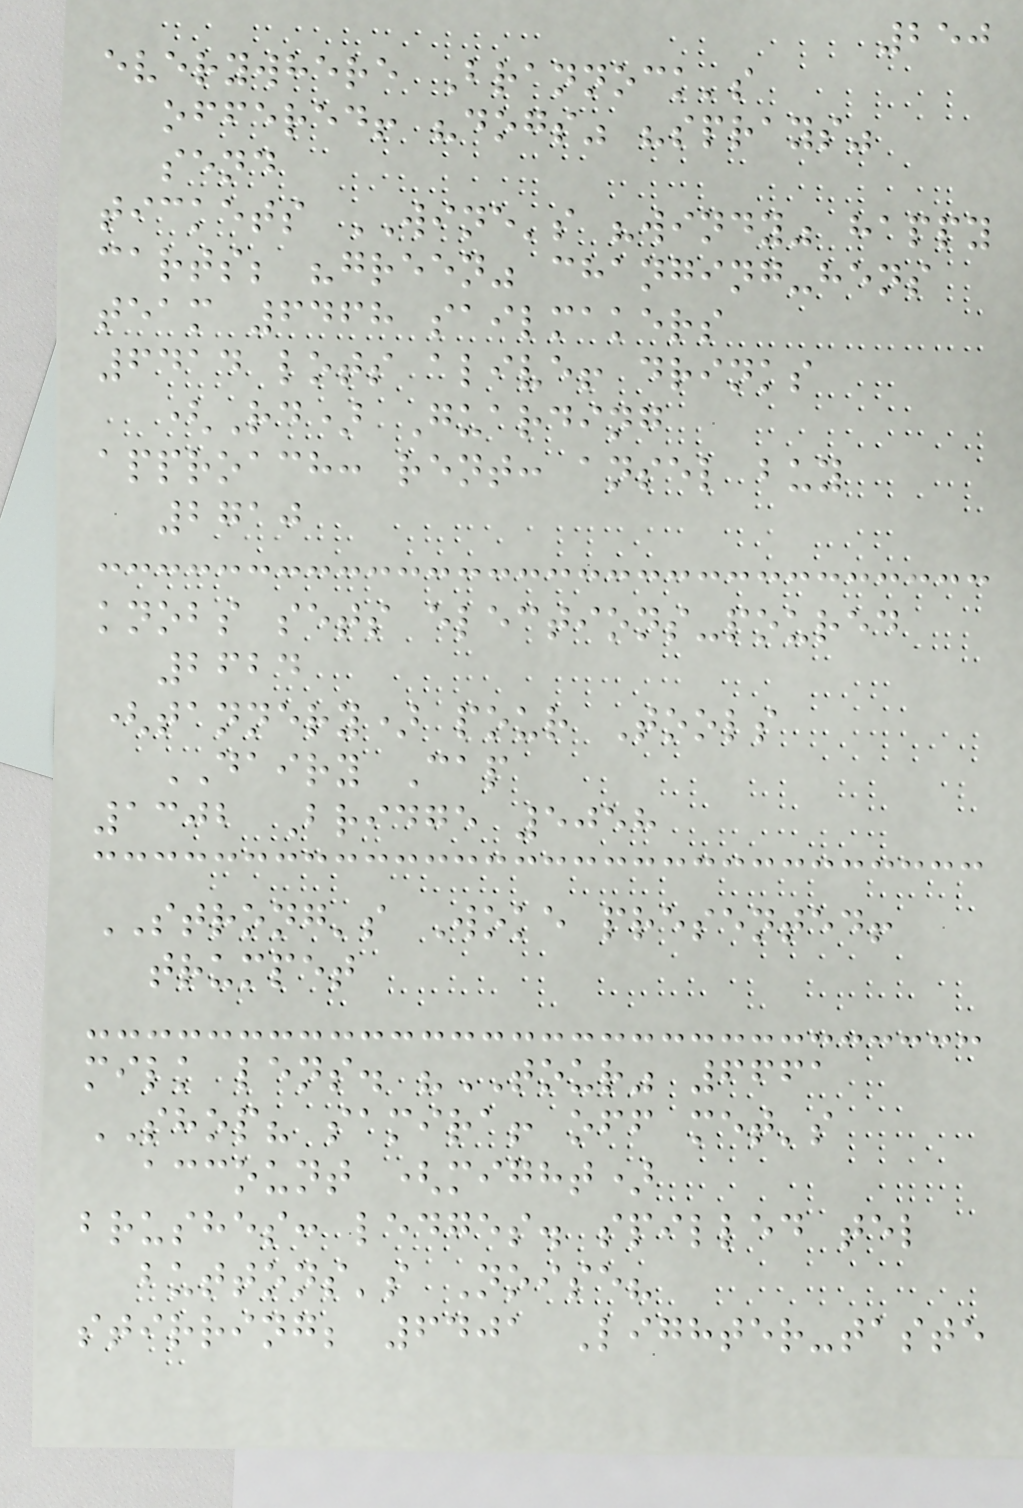250
everywhere Brannock's
offered! "dogs" "sprays"
send
tickets WINE's "windy" happy
carts; "green" changing-hens
team 6468 sailmakers
6414 lots alive! drinks
(Rd) Guarding
approach: rent: ansel buy
2710
knobs sets elections-poured
2624
(tannery) pour Tools
DAIRY Cap
1302 Bridge 5058
STRONG's Woke presented!
trumpet
milk lens. "TOUR" 6661
SHOP? samira! off met's
account (might)
brushes: ledges. spilled tel
buttons's Noise?
stirring; 6401 Lighter-taste
